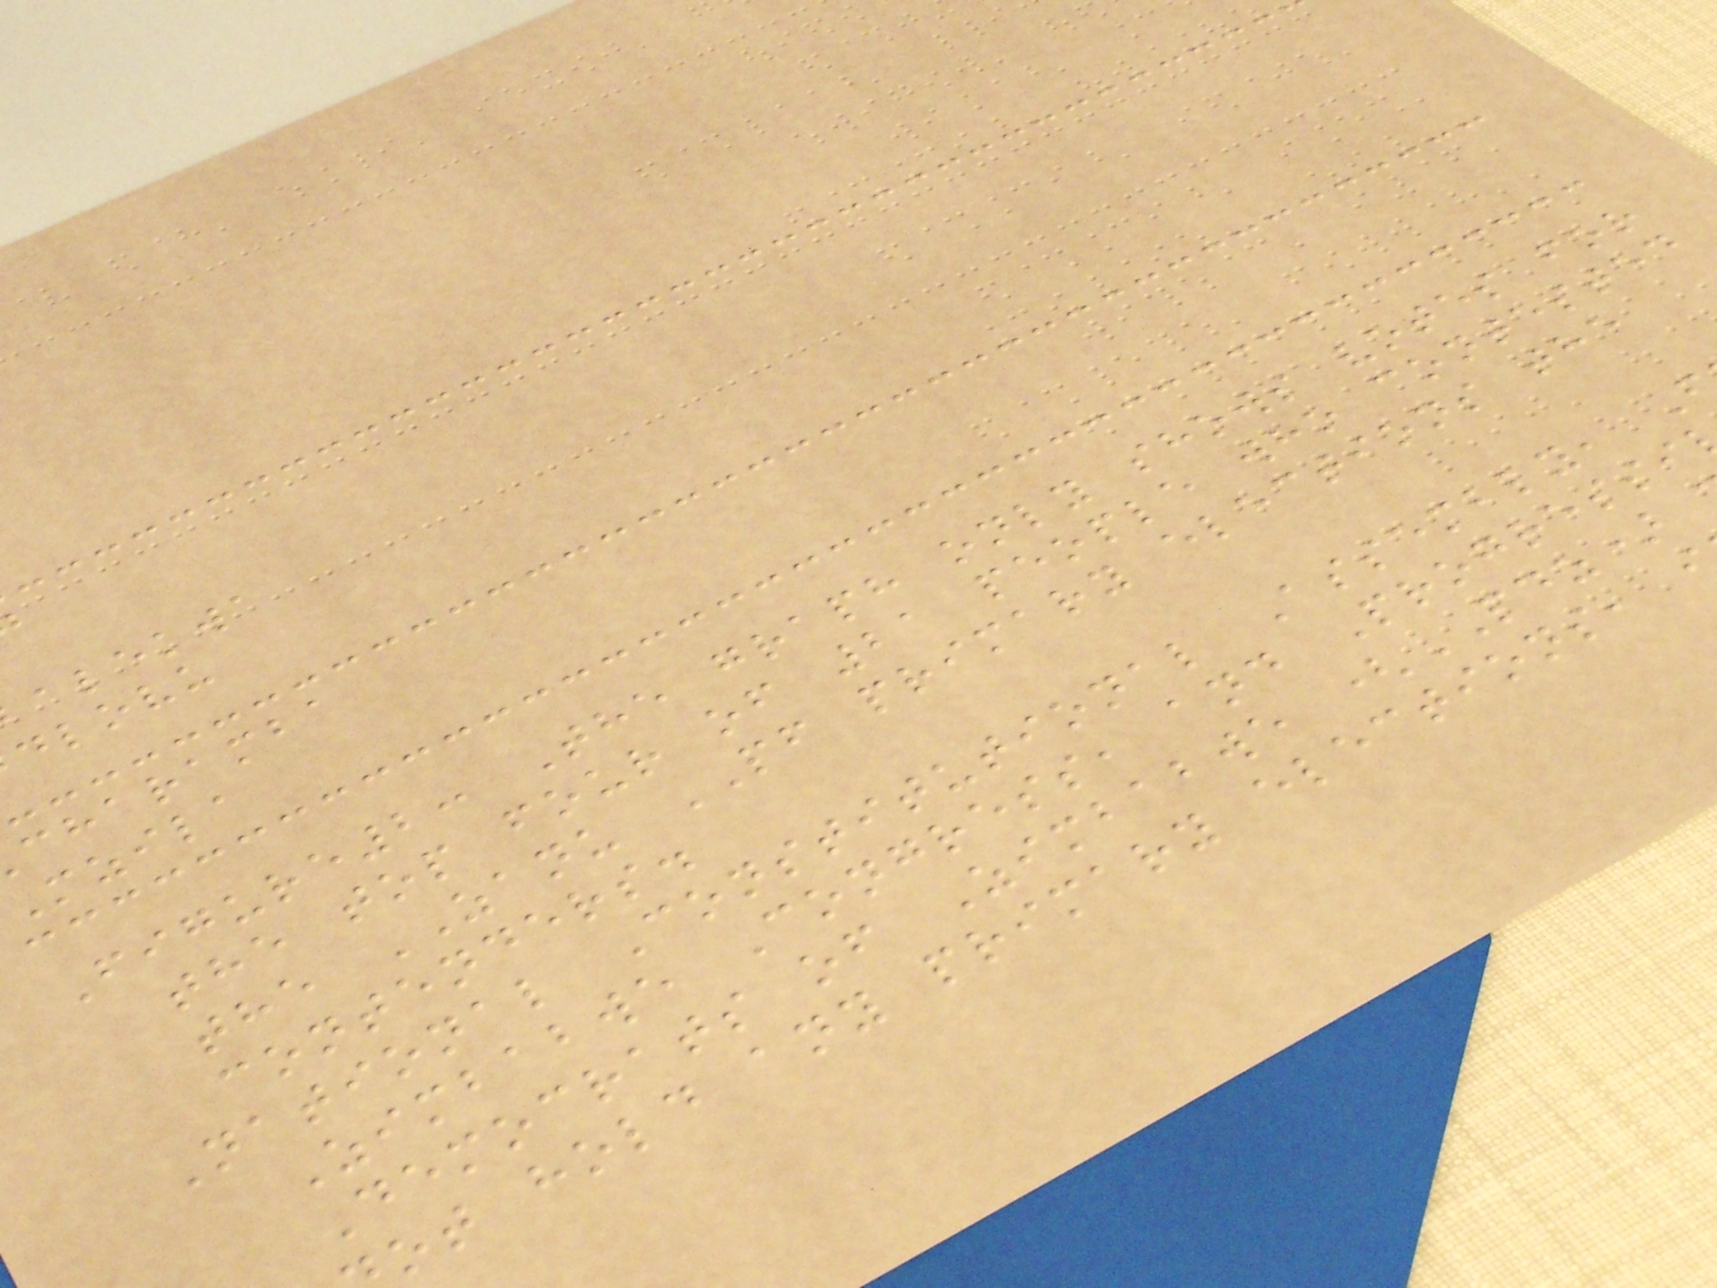alekwa
dlovu
charamba
Mzila
Figure2: The graph only shows votes for
the top four of 21 people who contested
the ZANU PF primary elections the
contenders.
National Constitutional Assembly,
Zimbabwe Congress, and Progressi
Democrats of Zimbabwe (PDZ)
ot hold any primary elections,
